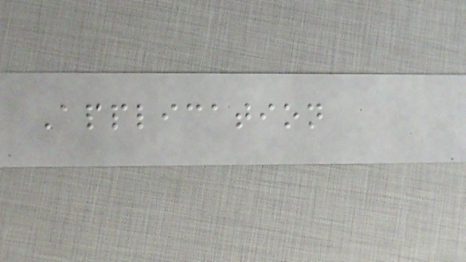Application
